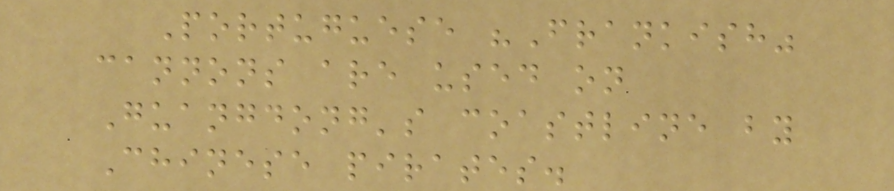Portuguese "Frankish"
cannons are used on
Guangdong's coastline by
Chinese pirates.
